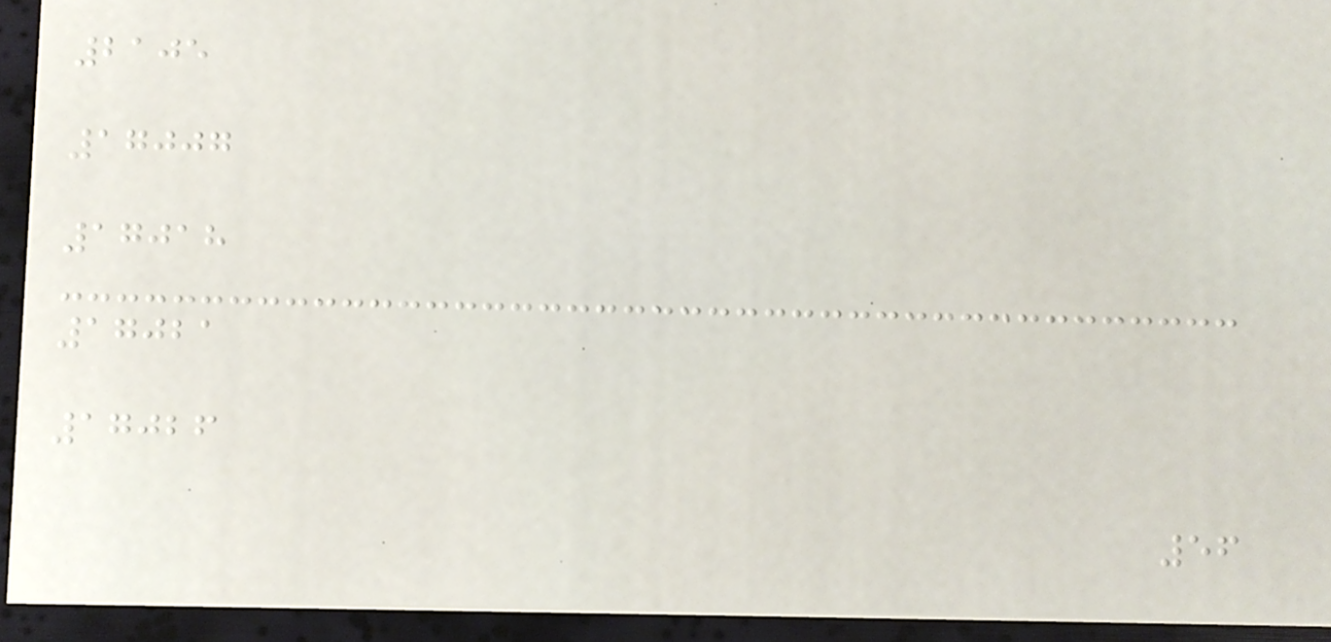2105
17007
17018
17021
17026
56
